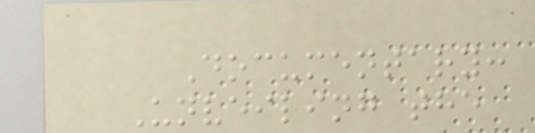Documentary:
Unveiling the
